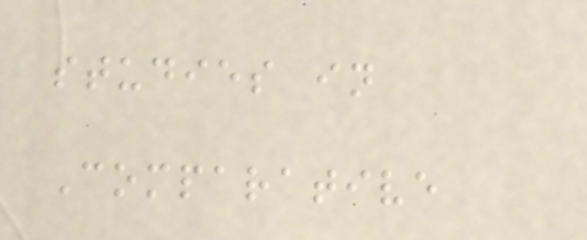studies in
Comparative
